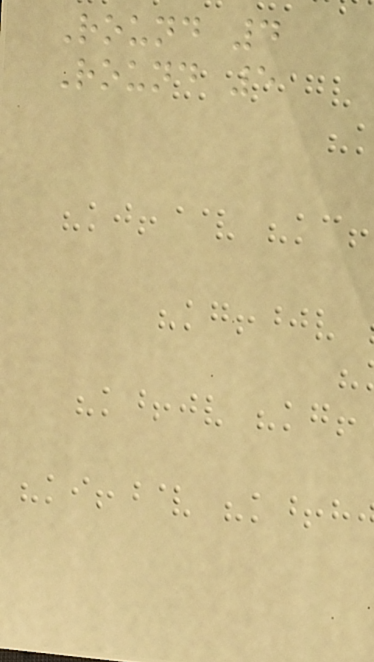Round 4
Round 5
